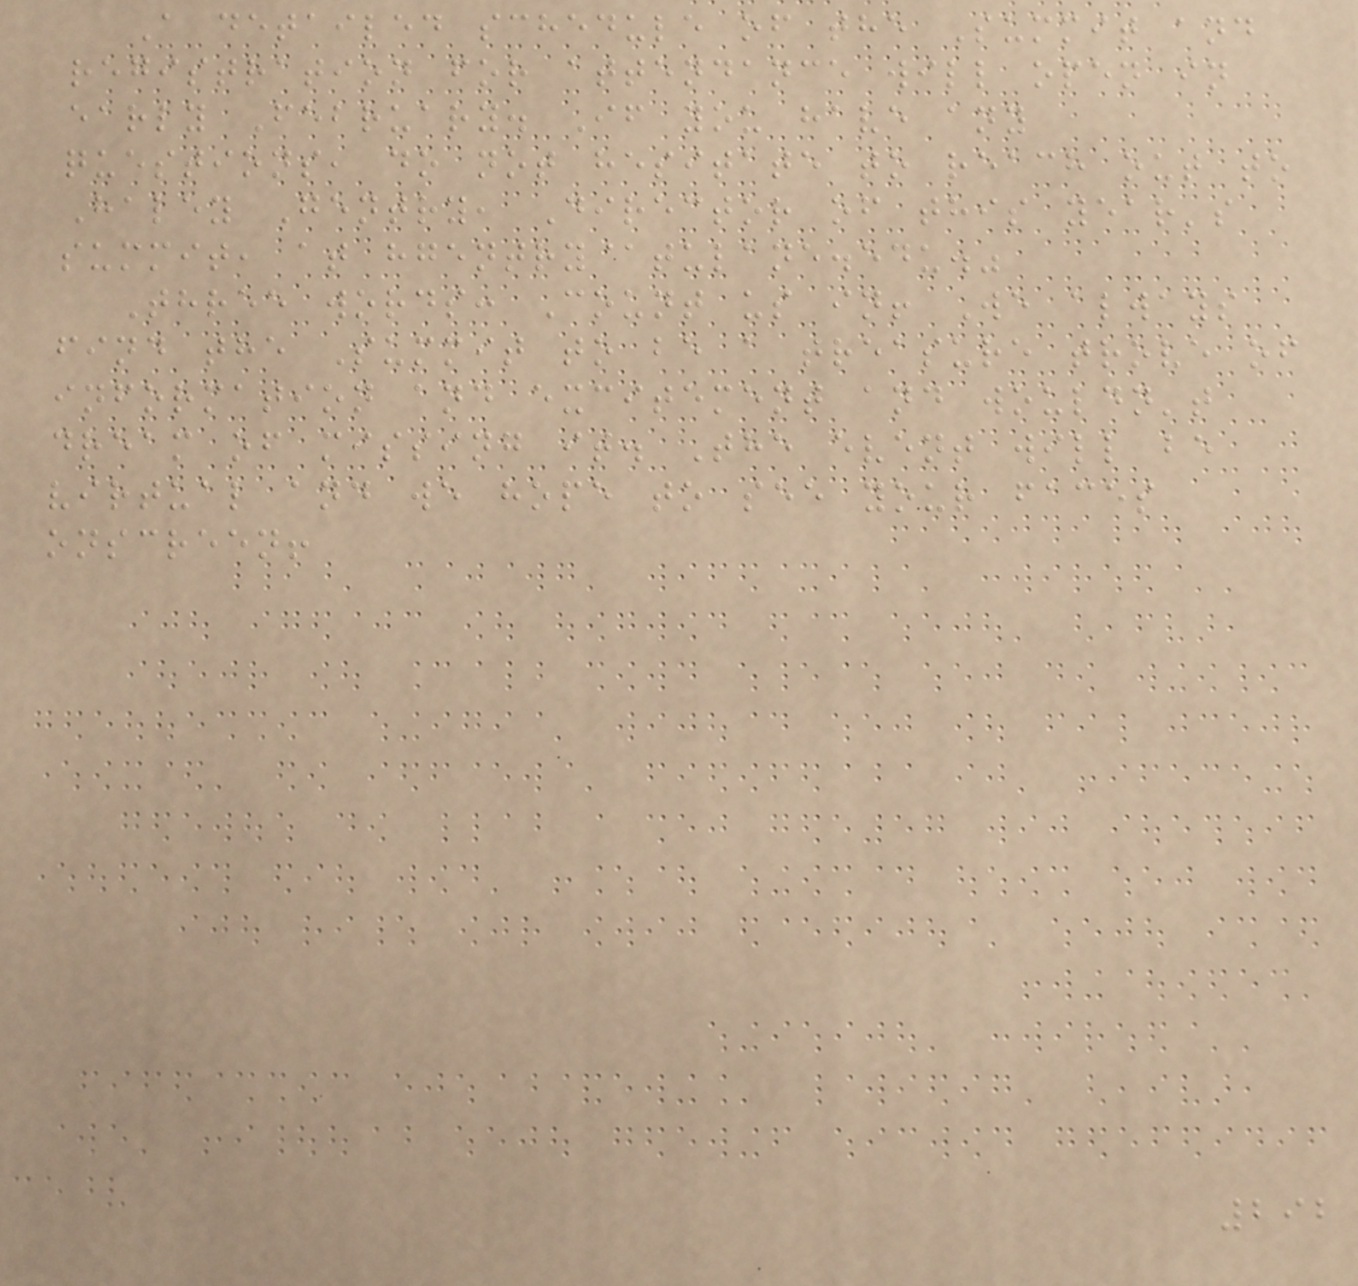A detailed schedule of the Summit and
registration for attendance will open in
early February. If you have any
questions, do not hesitate to reach out to
Haley Gentry, Director of this year's
summit, at hgentry@tulane.edu."
Three words: Count us in! We always
find the Summit to be a treasure trove of
information and excitement and wouldn't
dream of missing it. The event will be
virtual and we hope to see your faces
onscreen!
292
